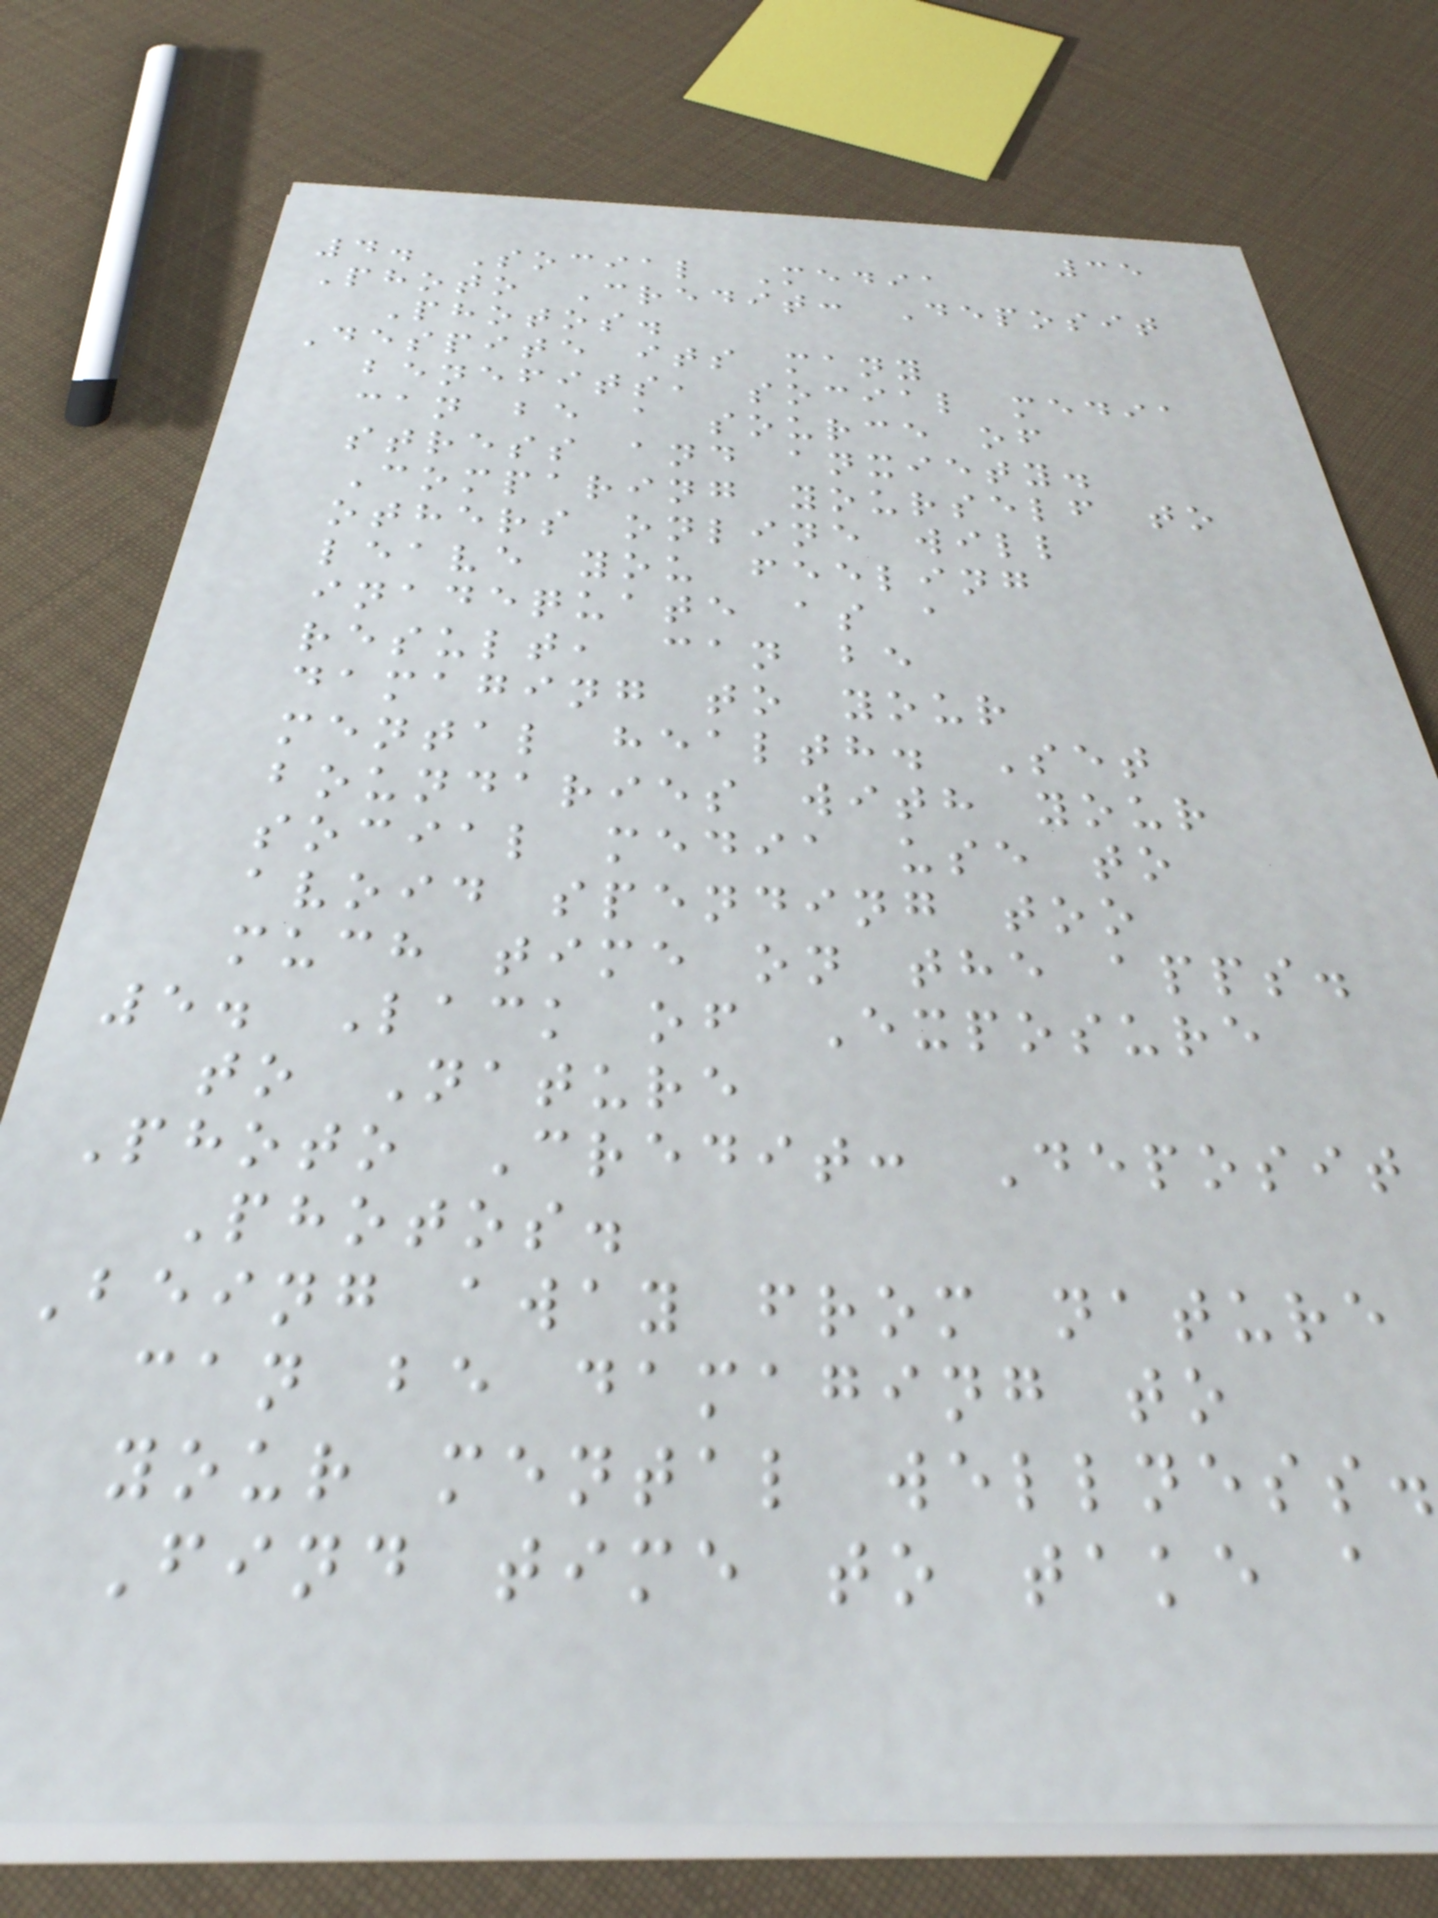35
4. Social Media
Photo Credit: Deposit
Photos.
Despite its many
benefits, social media
can be a source of
stress and anxiety.
Comparing yourself to
others online will
leave you feeling
inadequate as a
result, can be
damaging to your
mental health. Set
boundaries with your
social media use to
avoid spending too
much time on the apps.
5. Lack of Exposure
to Nature
Photo Credit: Deposit
Photos.
Being away from nature
can be damaging to
your mental wellness.
Find time to take a
